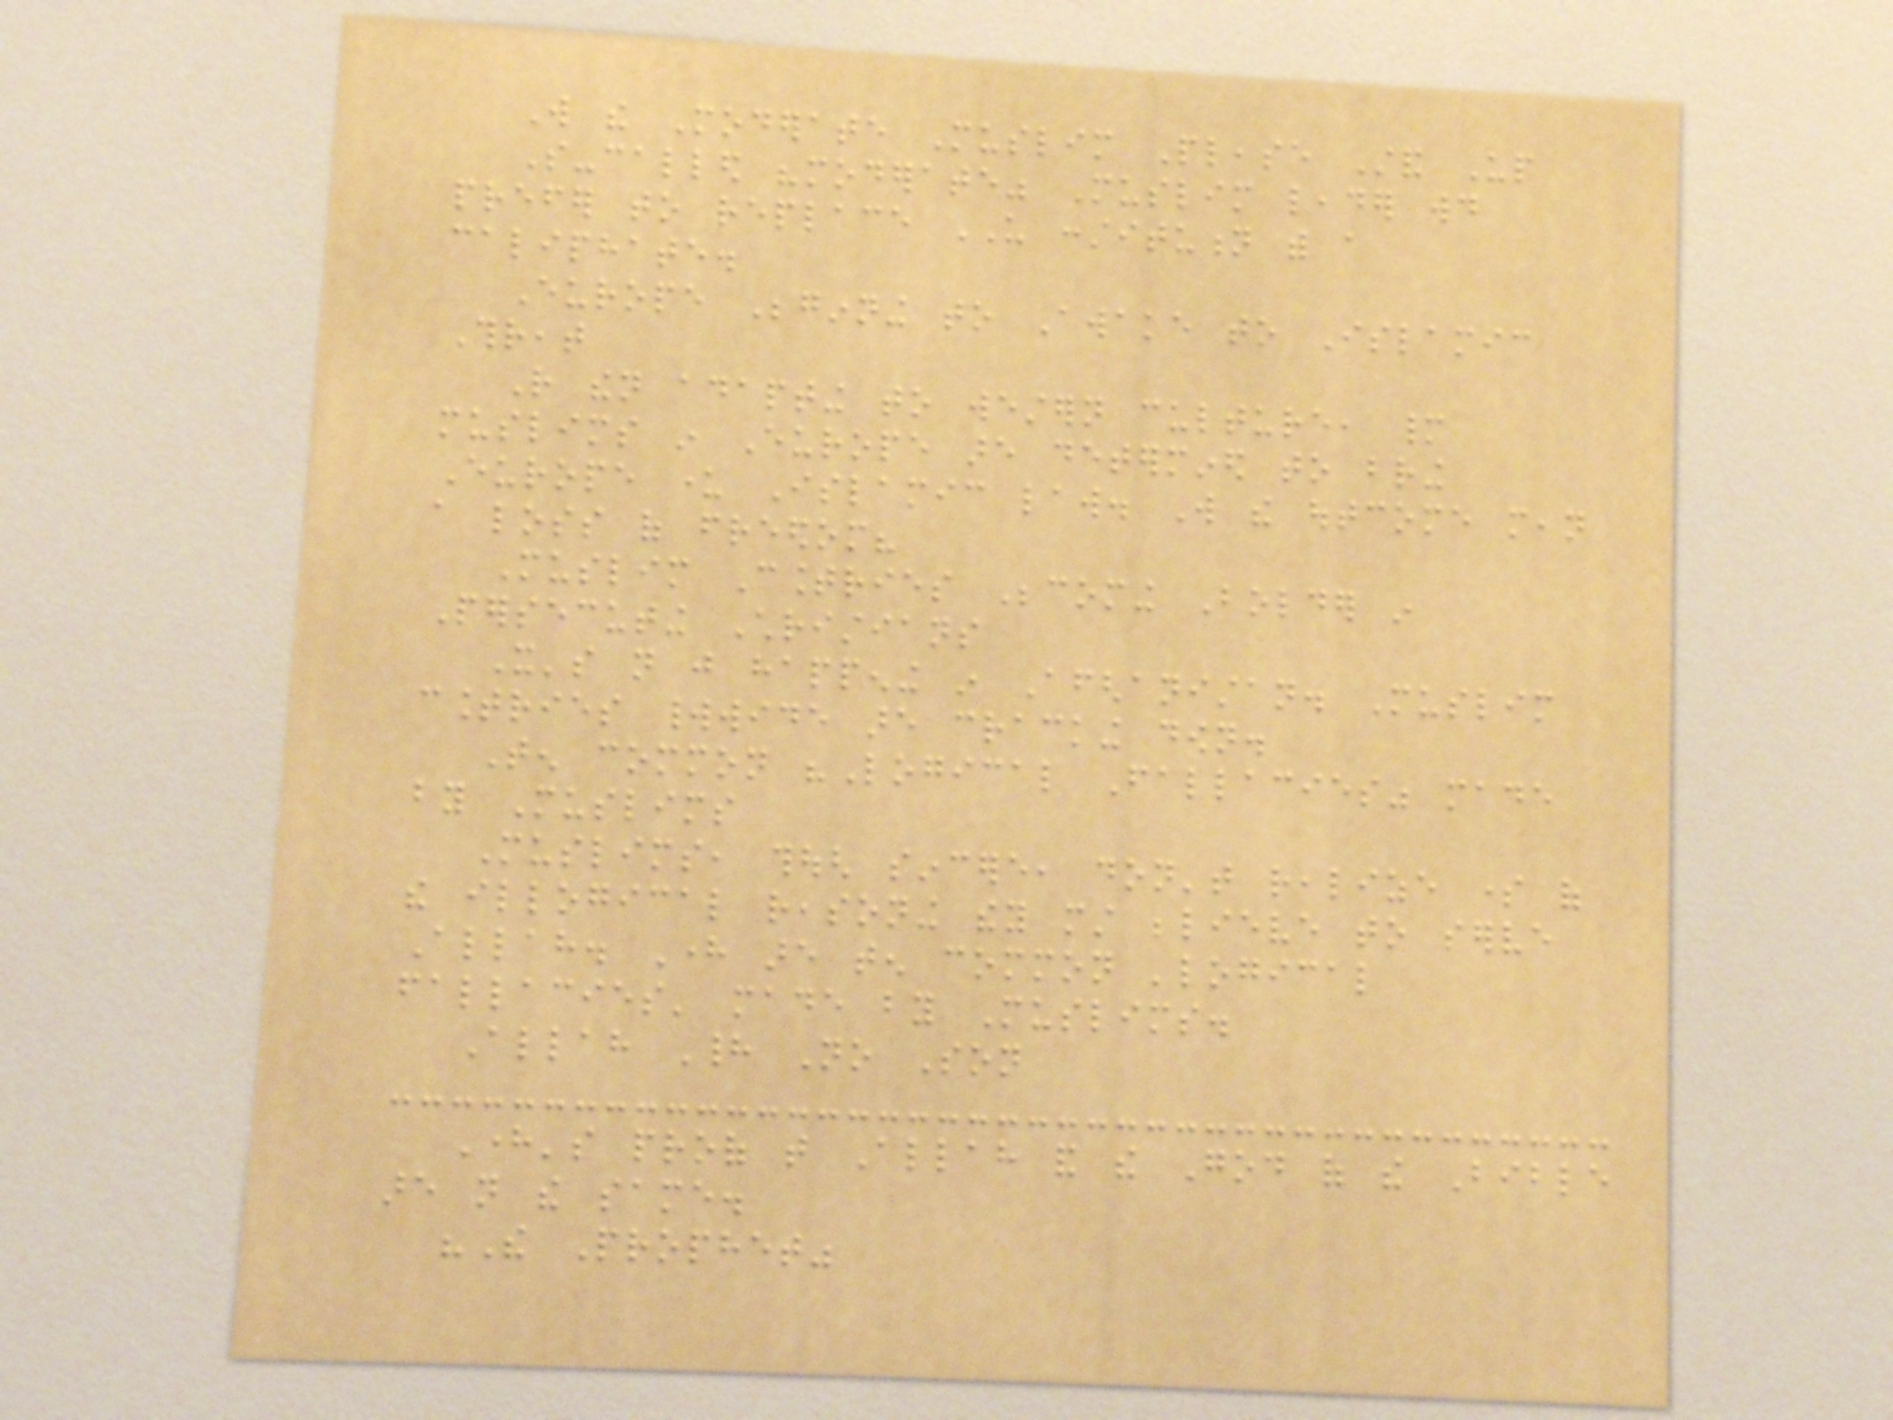Will the Moderate Muslim Please Stand Up
So-called "moderate" Muslim leader would
prefer to replace US constitution with a
caliphate.
Europe Beginning to Awake to Islamic
Threat
Rather then adapting to western culture, many
muslims in Europe are determined to bring
Europe under Islamic law. Will the outcome mean
a loss of freedom?
Muslim Countries Becoming Bolder in
Persecuting Christians
It's not just happening in Afghanistan. Muslim
countries worldwide are cracking down.
Ten common "Logical Fallacies" made
by Muslims
Muslims, though sincere, don't realize some of
the illogical reasoning they must believe to serve
Allah. Here are ten common 'logical
fallacies' made by Muslims.
Allah Had No Son
Here's proof that Allah and the God of the Bible
are not the same.
"The Prophet"
